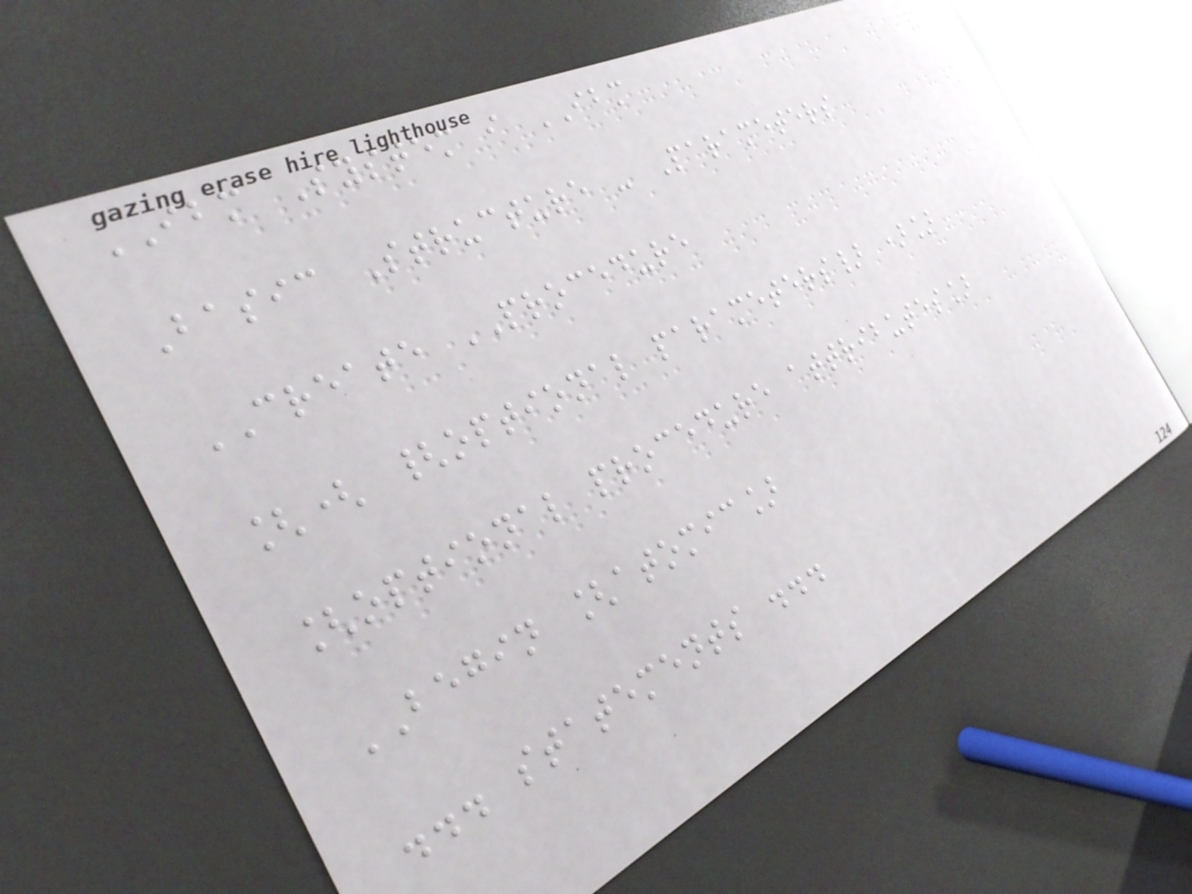IBM System i IBM
Basic Structure - Parameters
CREATE PROCEDURE
[( {optional parameters} )]
[optional procedure attributes]
BEGIN [atomic]
... statements ...
